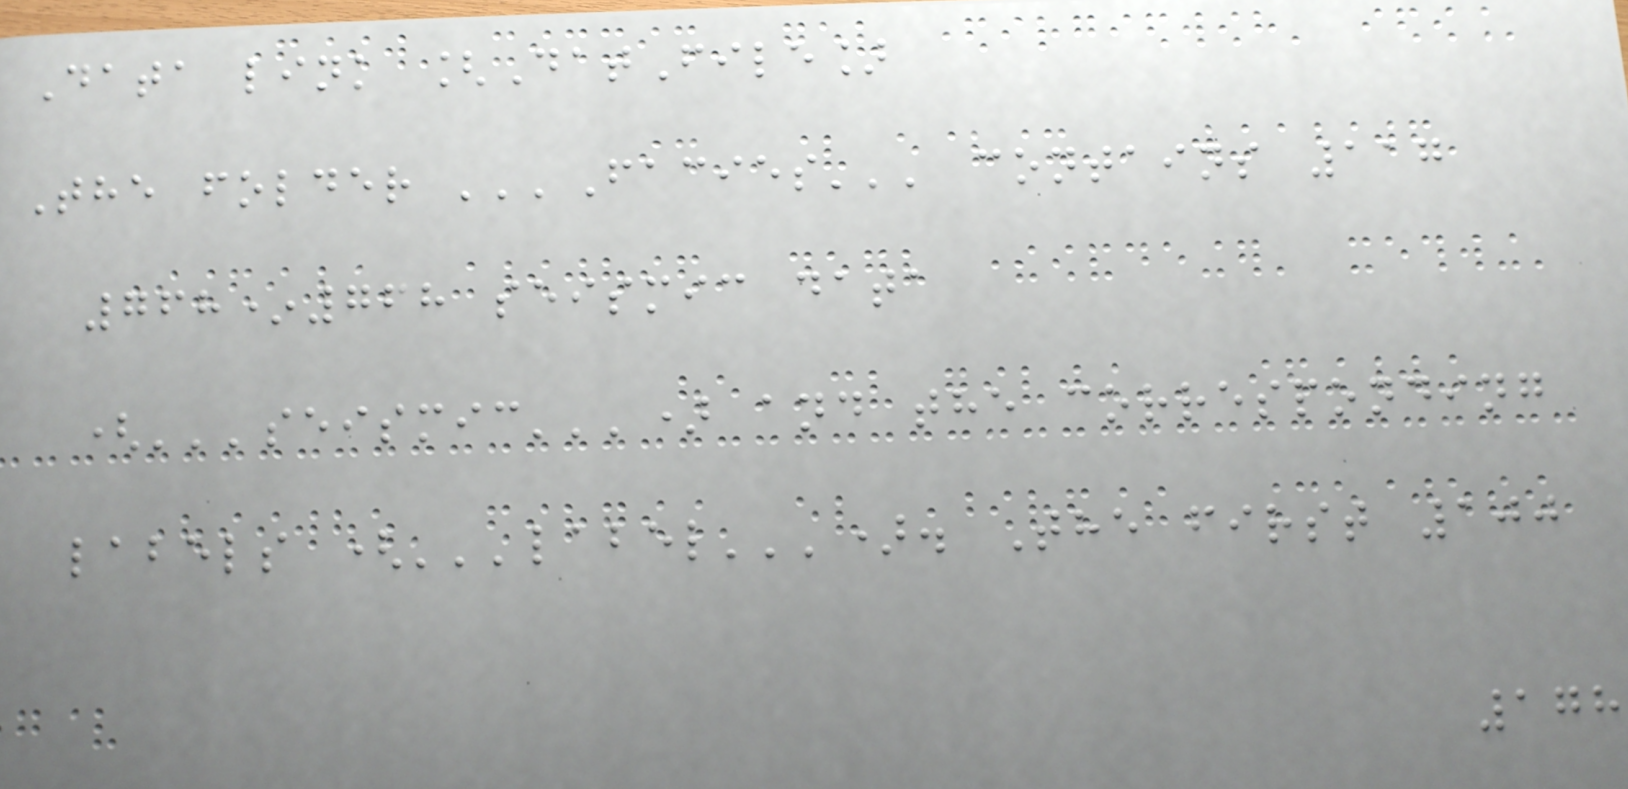Data link [DatFile]
The folder '''Facies''' contains 117
768*768 seismic data
('''seismic''') and the corresponding
labels ('''label'''). The first 100
178
